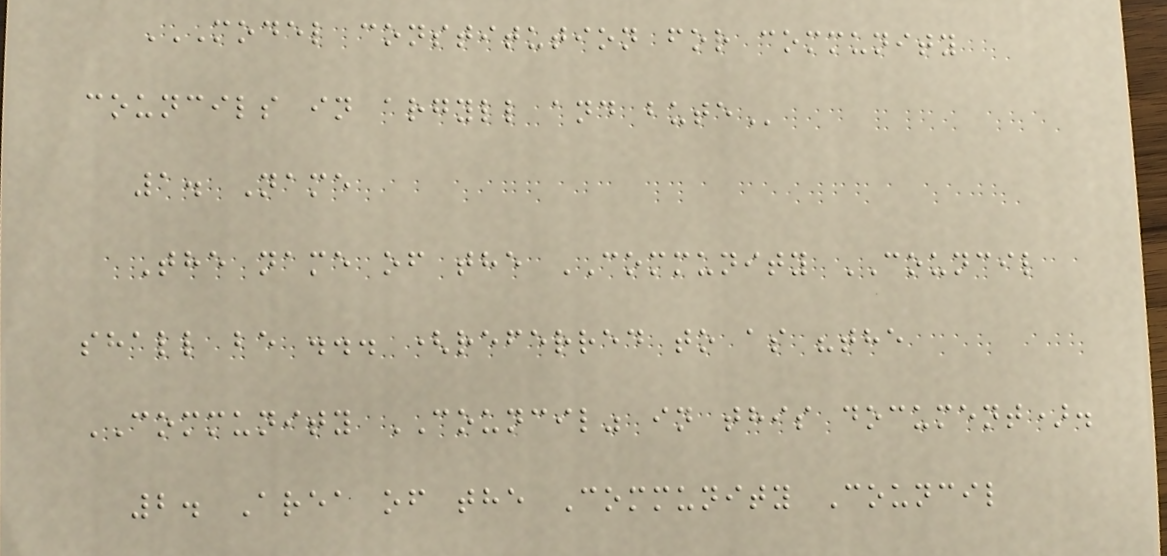MODEL CONSTITUTION FOR COMMUNITY
COUNCILS IN ARGYLL AND BUTE
1. Name
The name of the COMMUNITY COUNCIL
shall be ... (referred to as "the
COMMUNITY COUNCIL" in this document).
2. Area of the Community Council
